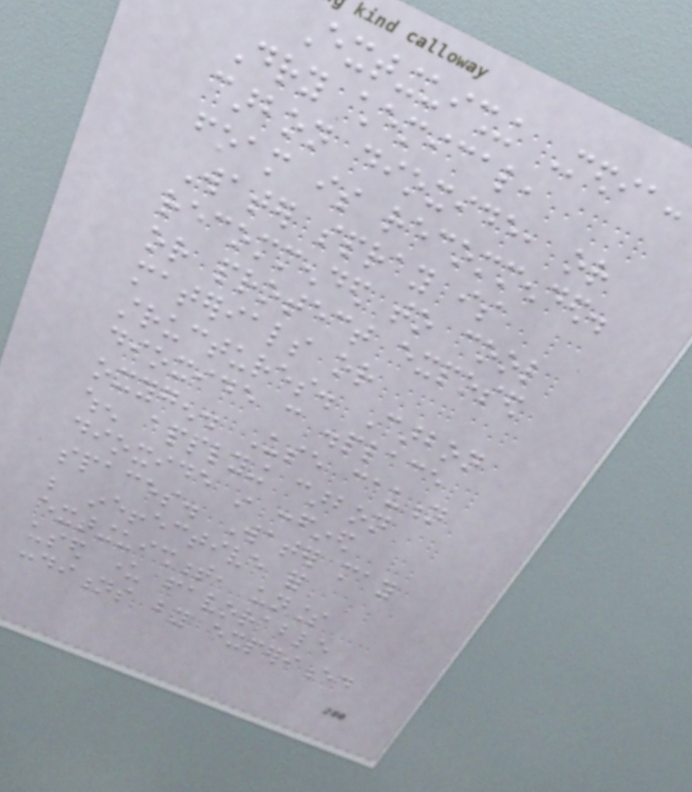Extinguishing Media:
Dry chemical,
carbon dioxide, or
foam is recommended.
Water spray is
recommended to cool
or protect exposed
materials or
structures. Carbon
dioxide can displace
oxygen. Use caution
when applying carbon
dioxide in confined
spaces. Water may
be ineffective for
extinguishment, unless
used under favorable
conditions by experienced
